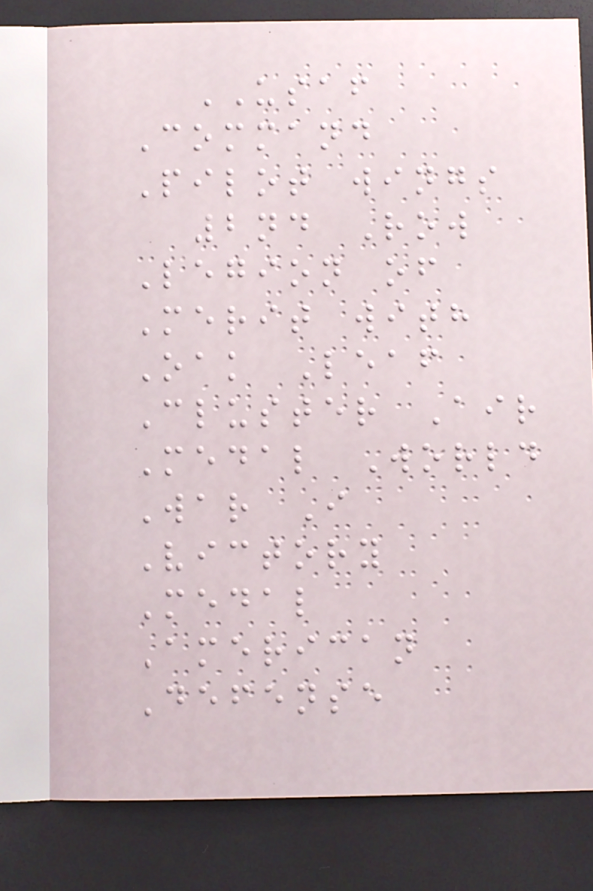USAF
Command
Pilot wings
2nd Row
Legion of
Merit with
Oak Leaf
Cluster Air
Medal World
War I
Victory
Medal
American
Defense
